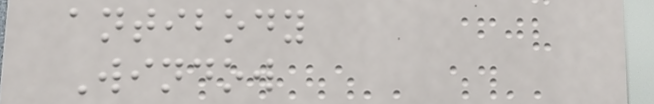antibody
Window
